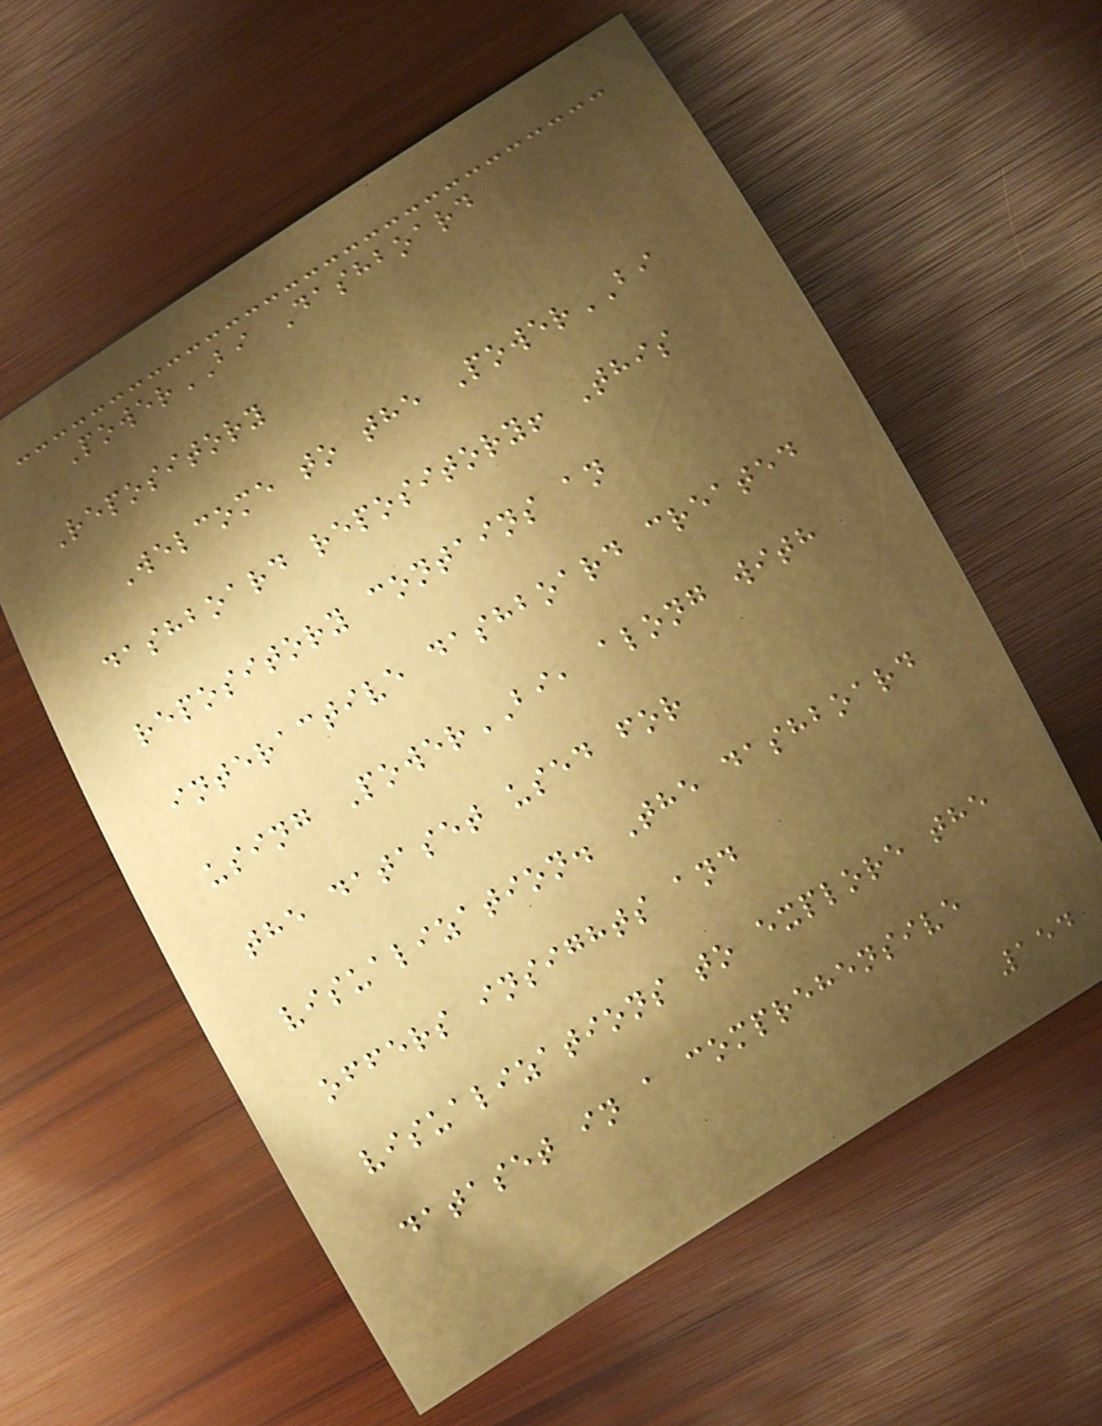PowerBI Dashboard
Repository
Welcome to the PowerBI
dashboard repository! This
repository contains an
interactive dashboard created
using PowerBI, along with
the dataset used for
visualization. The dashboard
offers insights and
visualizations to explore the
dataset in a comprehensive
154
